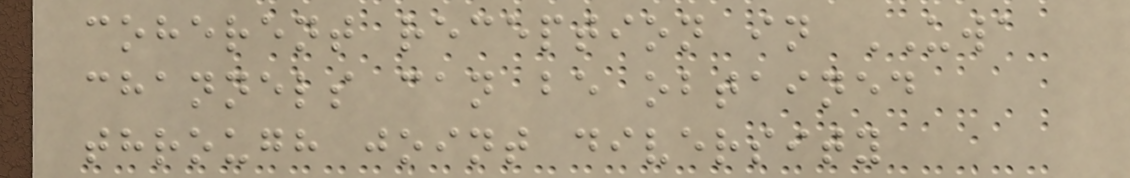coherent reception in UWA
channels can be obtained
through joint diversity
